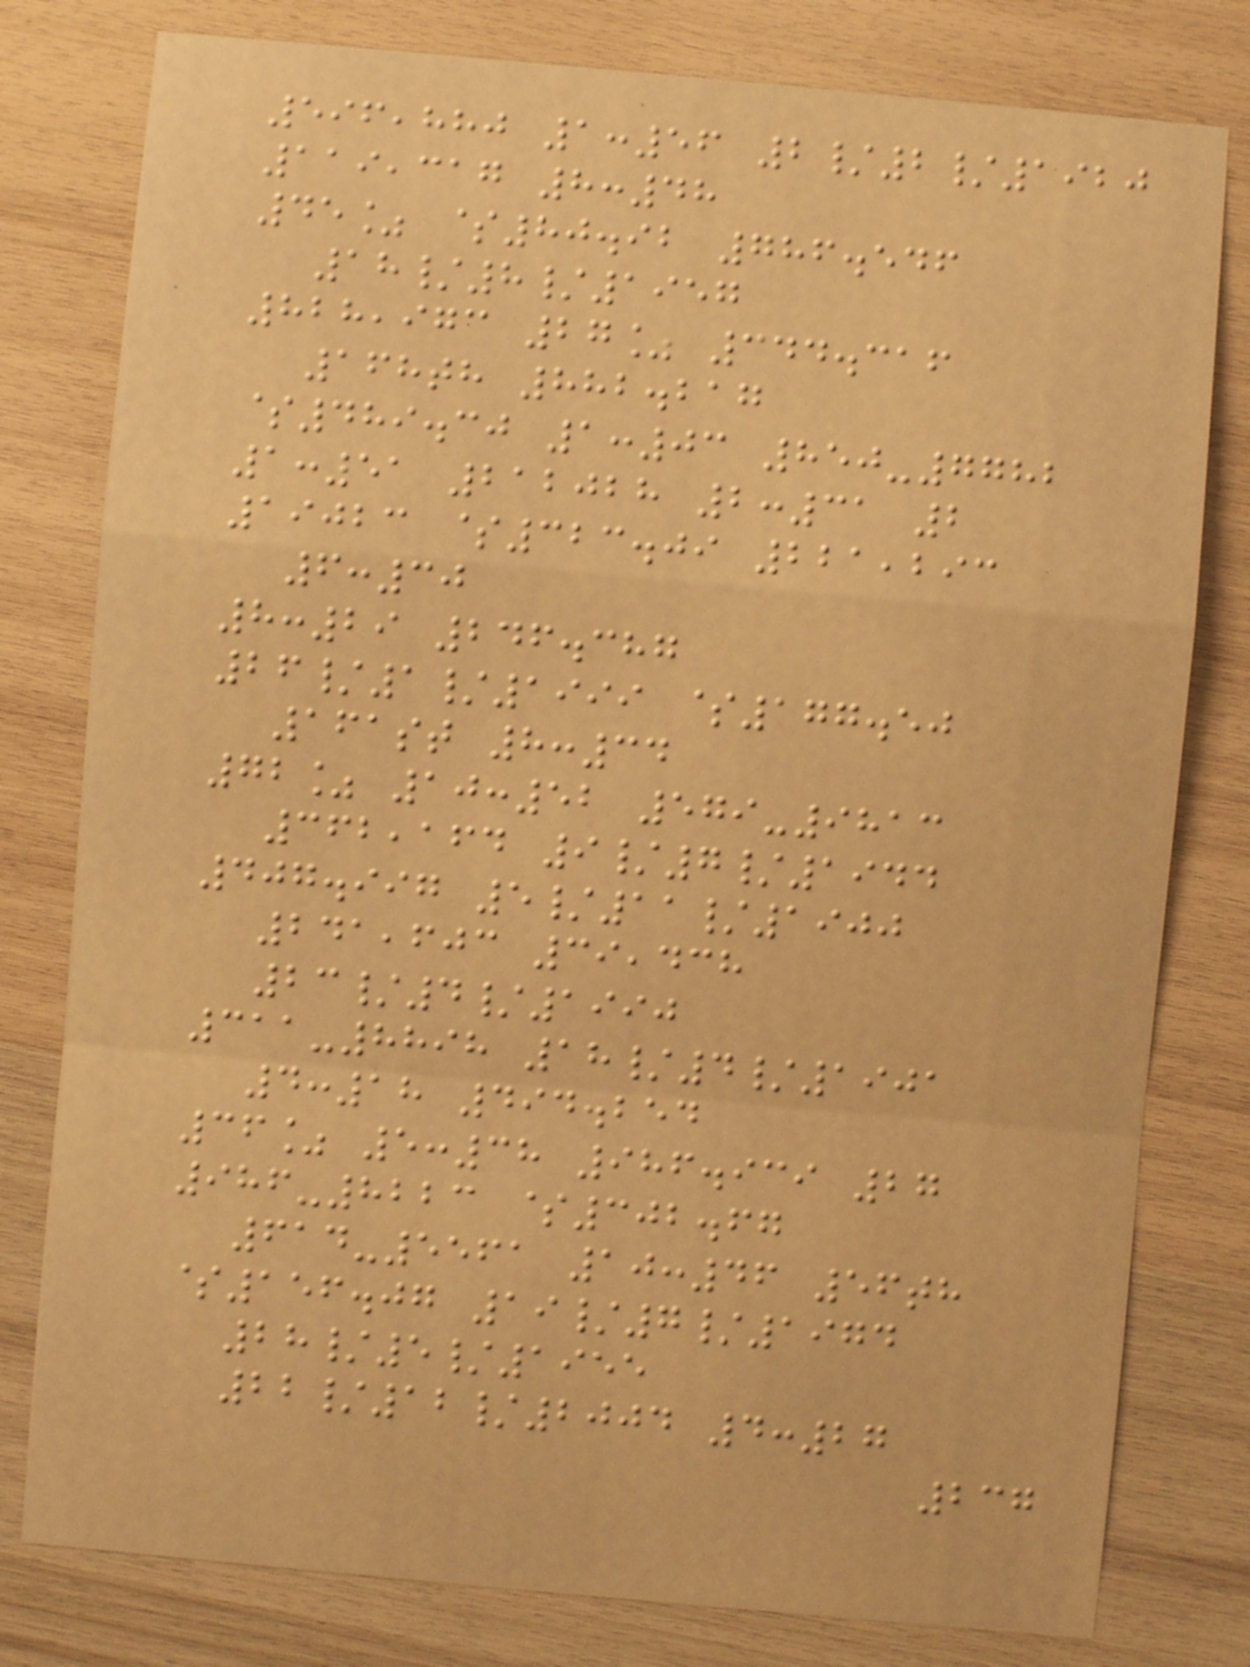596,880 1:56 2/2/1920
119,317 8:48
45% $80.92 786.546
18/8/1957
828,973 27% 344.316
168th 882.217
$489.30 1:03 850-7782
1:51 212028 2:31 2
19023 $323.09 221,293
6:30
8:29 246.387
26/1/1999 $177.50
161st 8:34
72% 10:52 579-9813
362,164 9/7/1944
407.997 5/11/1900
241,603 39,438
23/4/1990
311-8898 18/4/1901
4:18 494.254
36% 5:38 986.939 27
986-8223 $302.67
614-5561 10:46 56th
$156.07 19/7/1974
28/5/1955
22/12/2004 4:27
237
